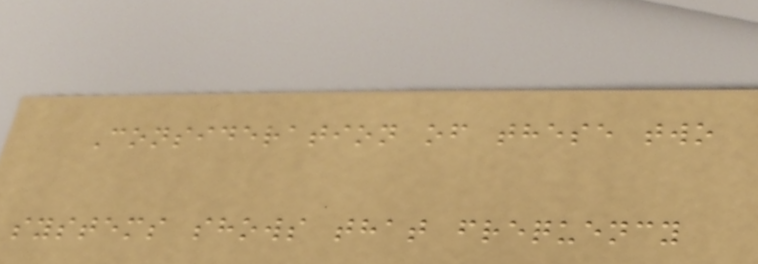Consideration of these two
systems shows that frequency
